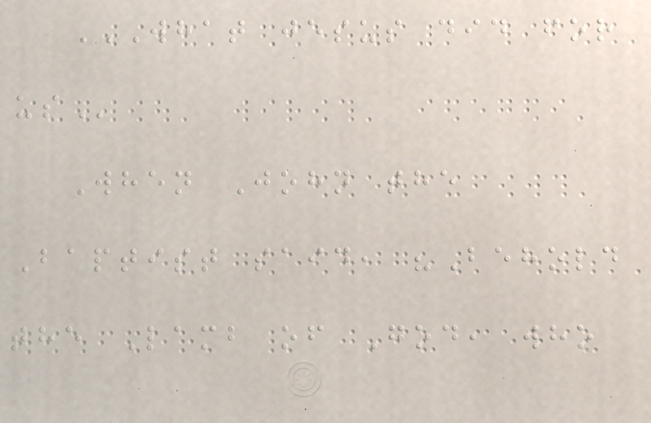WHAT JESUS DID FOR
US
When John the
Baptist said, "Behold
the Lamb of God, who
